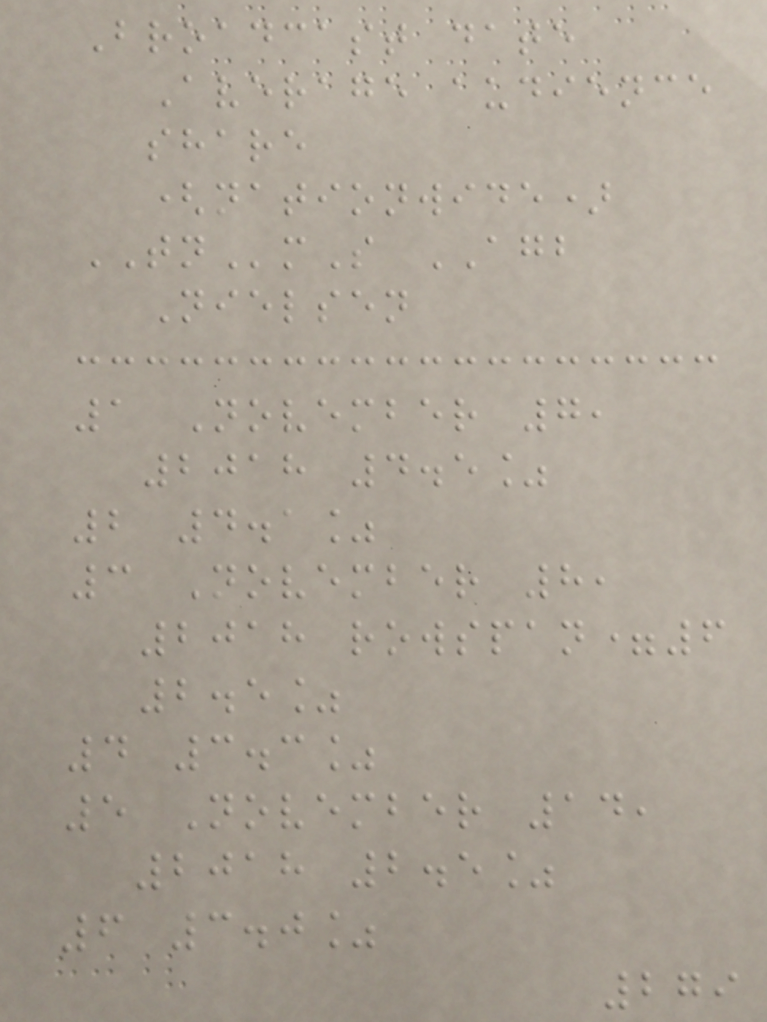Broadcast date
Average audience
share
(nationwide)
TNmS AGB
Nielsen
1 November 7,
2018 4.5%
2 4.1%
3 November 8,
2018 rowspan=6
2.5%
4 3.3%
5 November 14,
2018 2.5%
6 3.0%
279
